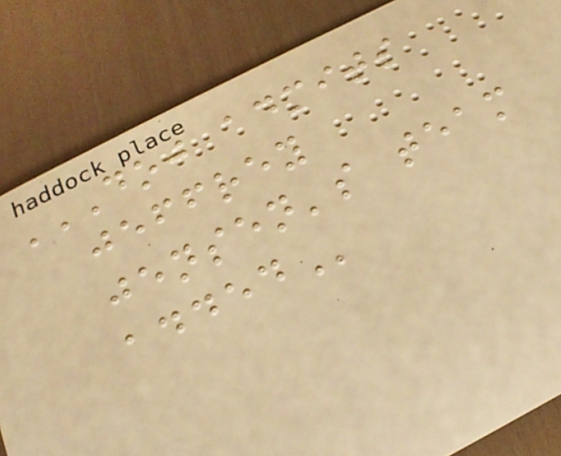DOJ ADMITS
JEFFREY
JENSEN'S TEAM
ADDED
